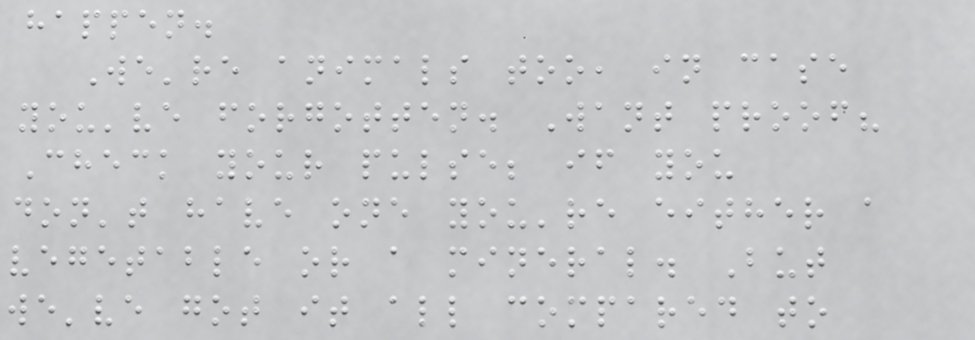happen.
We're animals too, in case
you've forgotten. Want proof?
Check your pulse; if you
don't have one you're either a
vegetable or a mineral. But
we've got it all compared to
